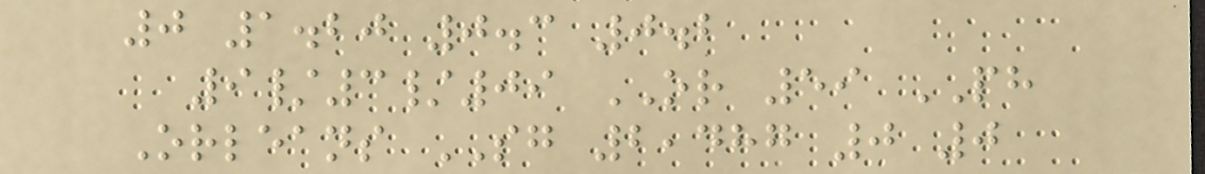0 1.20 0.3 0.2
9/3/09 OR 59 PH
Orleans SG 2,487 0 0
